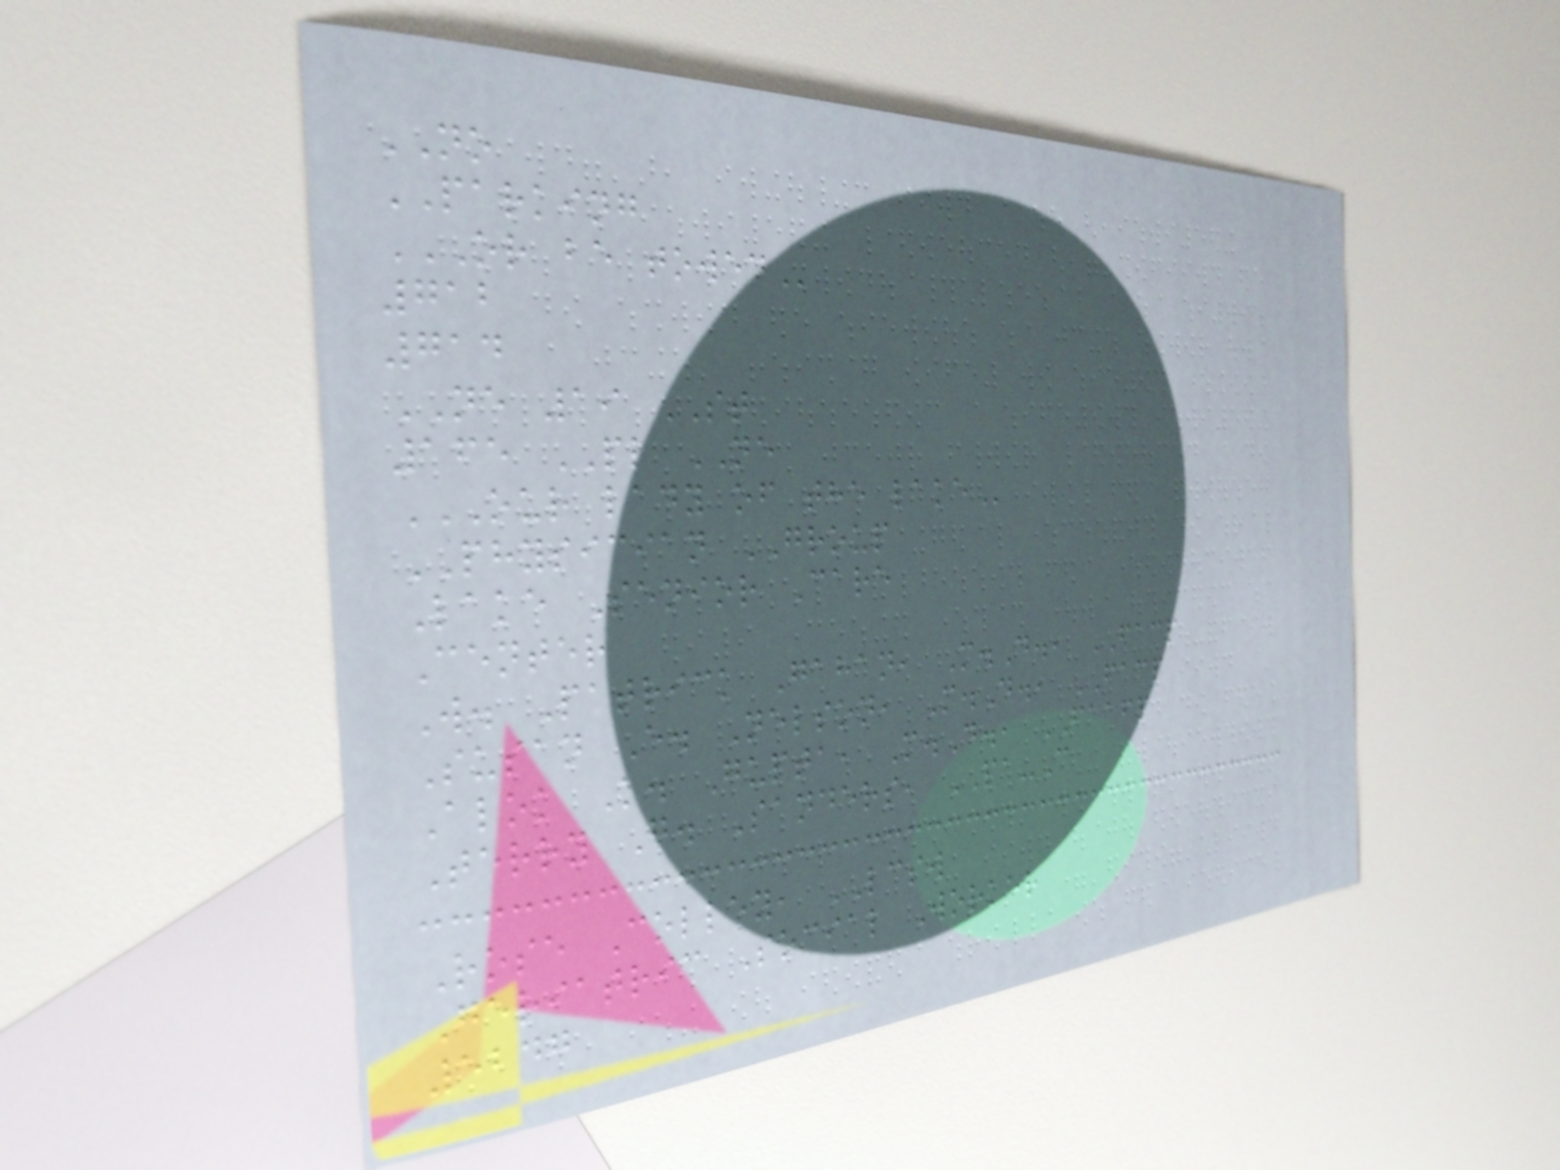NO
PARKING
OR BE TOWED
712
714
NE 19 ST
165 PL NE
OUR LADY OF THE LAKE
PHYSICIAN GROUP
Lake Senior Care
Center
W. Patrick Gahan, M.D., FACP
Susan E. Nelson, M.D., FACP
Alok K. Gupta, M.D., FAAFP
Terry G. Sanders, PA-C
Rose Colley, LCSW
Geriatric Social Worker
5247
